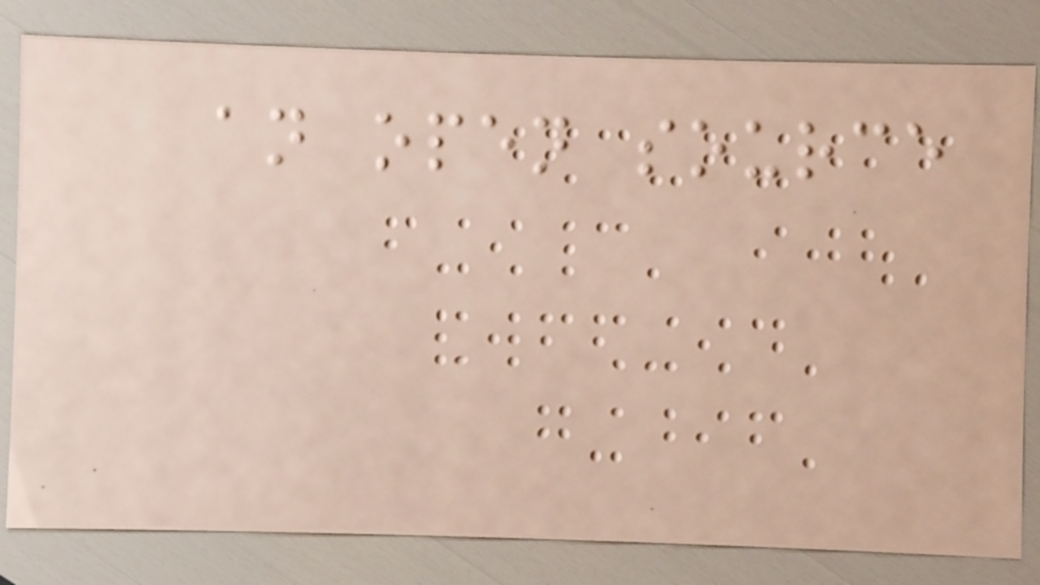an open source
